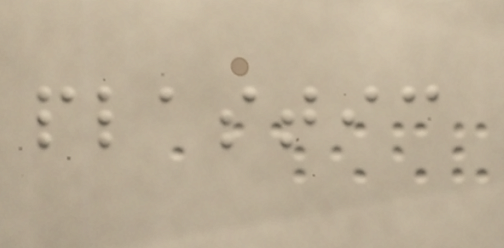plastic
